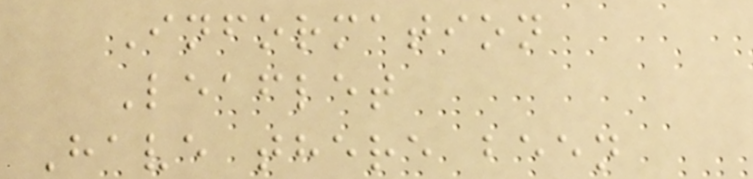Information
Leaflet
Have there been
